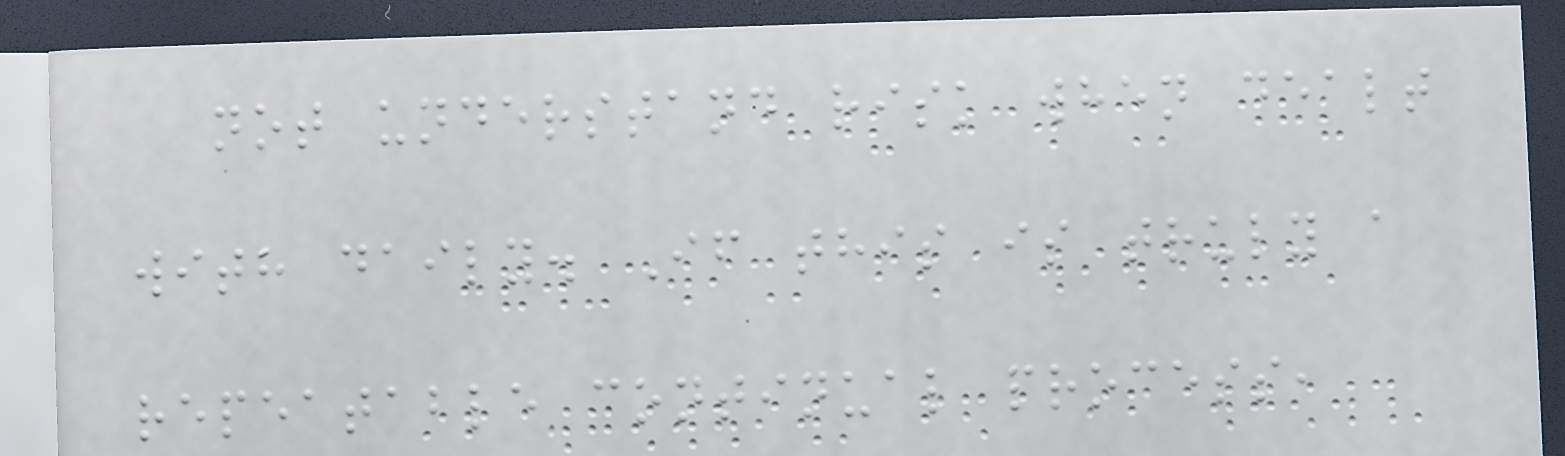not understand risk when dealt
with daily. If this is truly a
repeatable continual process,
